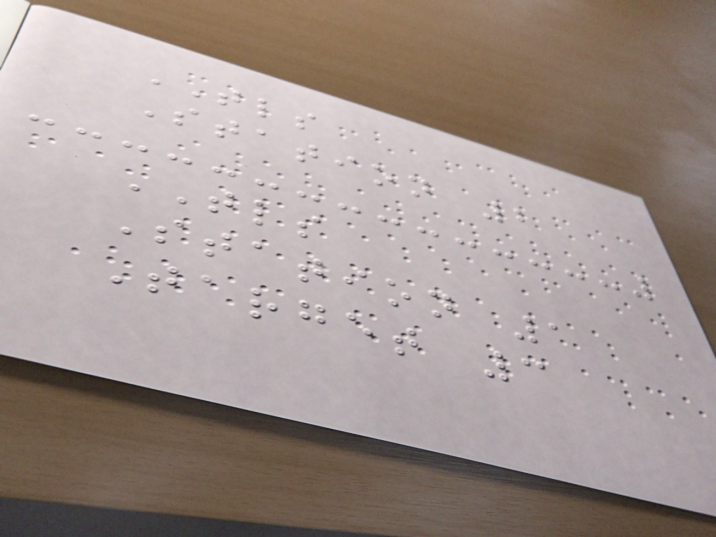TLS
Station 2
TLS
Station 1
Target 3
